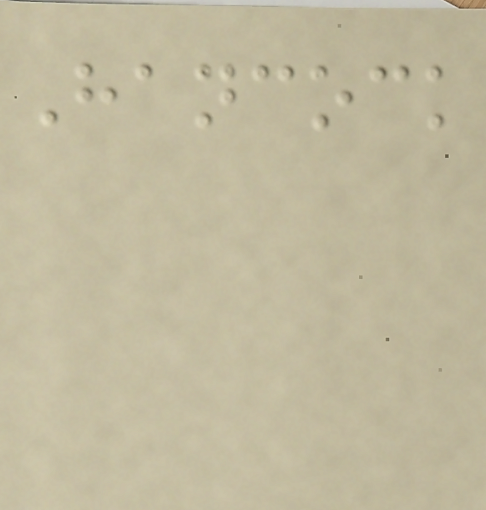Hancock
